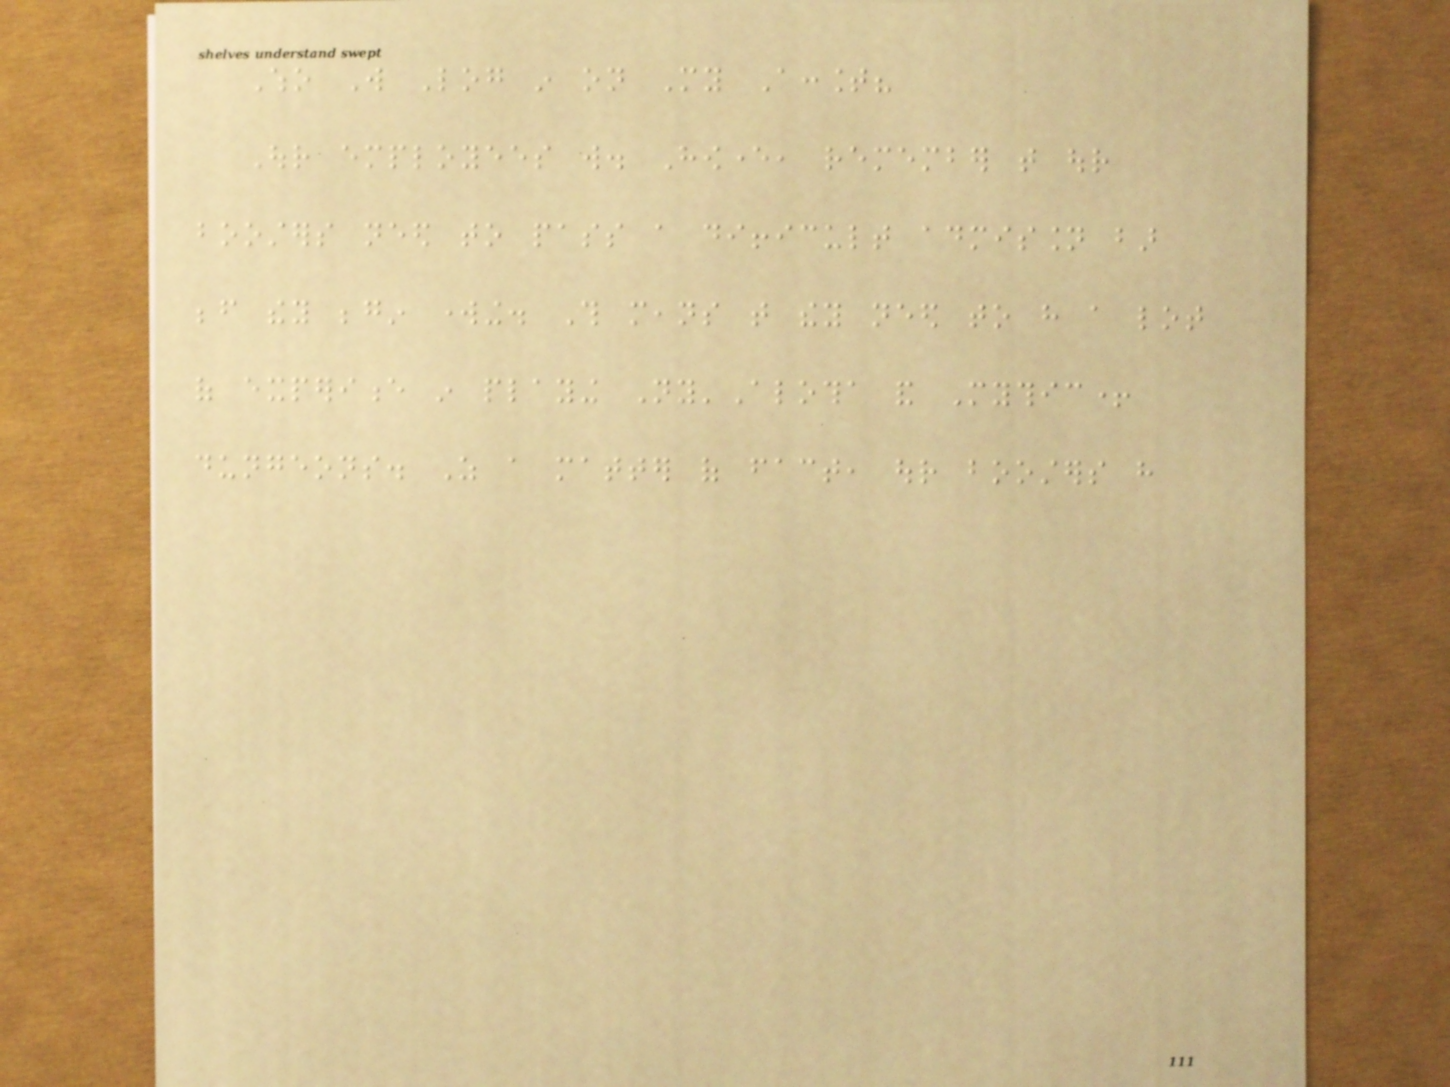Who Will Log in on My Account?
Our employees will. However, remember that our
boosters need to pass a difficult admission bar
before they begin working. This means that they need to have a lot
of experience in playing Ny'Alotha and Mythic+
dungeons. As a matter of fact, our boosters have
